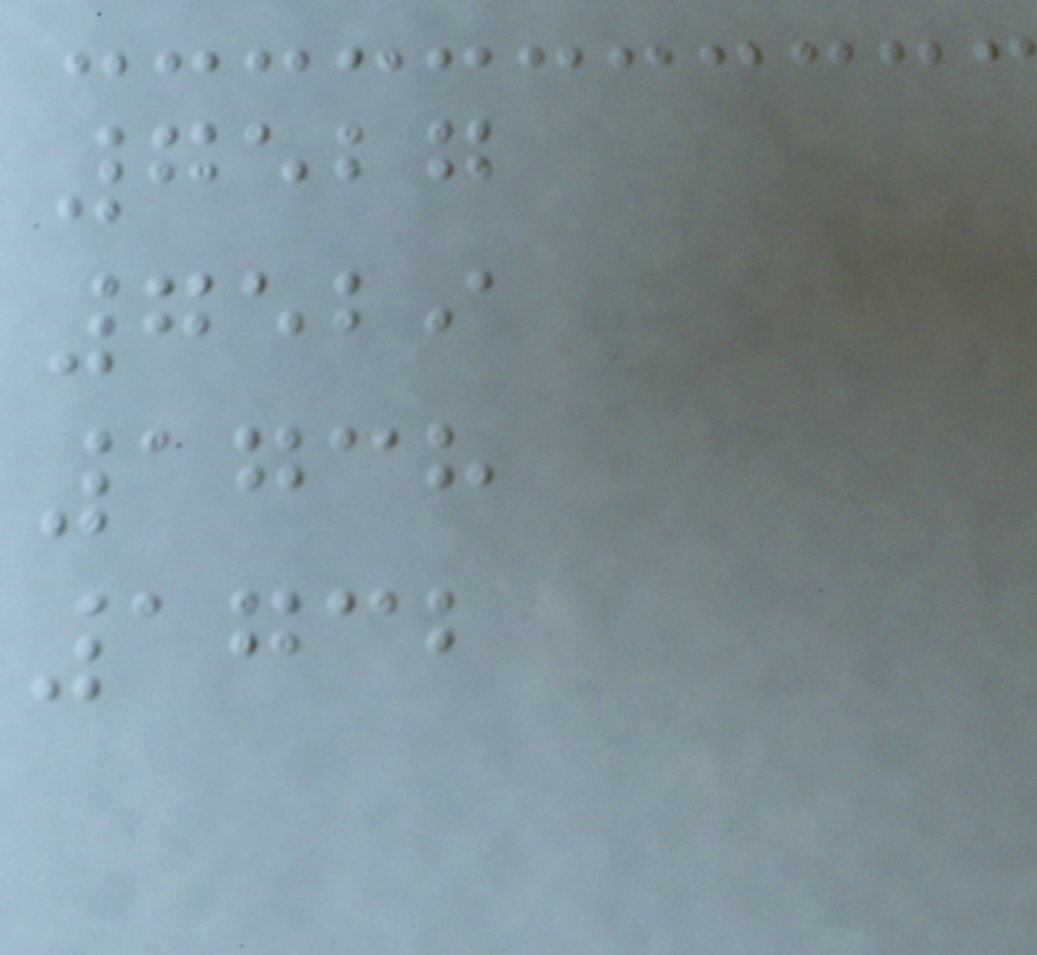7527
7529
1738
1732
